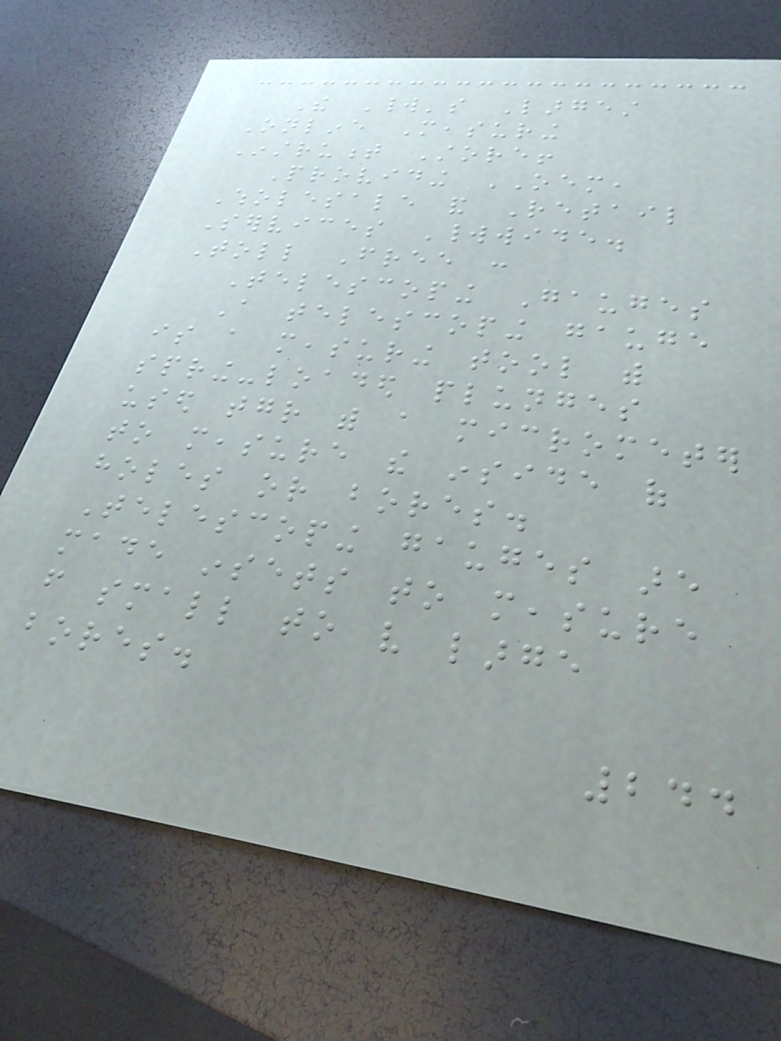The World's Largest
Online Measuring
Instrument Store!
Providing OEM,
Wholesale and Retail
Services Worldwide.
Toll Free :
Telescoping Gauges
A telescoping gauge
is a measuring tool with
spring-loaded plunges
used together with a micrometer
to measure the inside of
holes or bores.
Telescoping gauges are
made insets to measure
from small to very large
bores.
244
